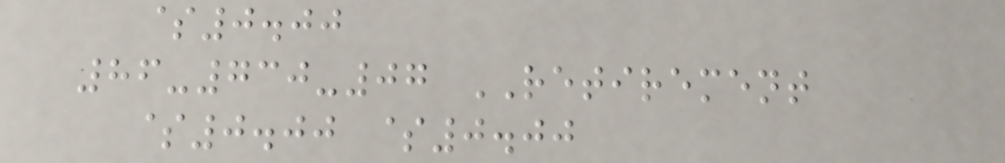$0.00
86-730-07 RETIREMENT
$0.00 $0.00
